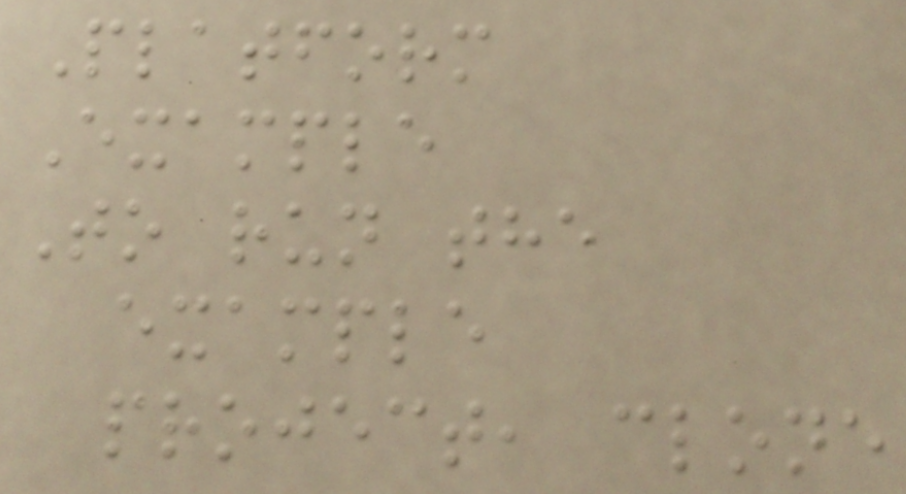Platform
Example
To run the
example
project, clone
